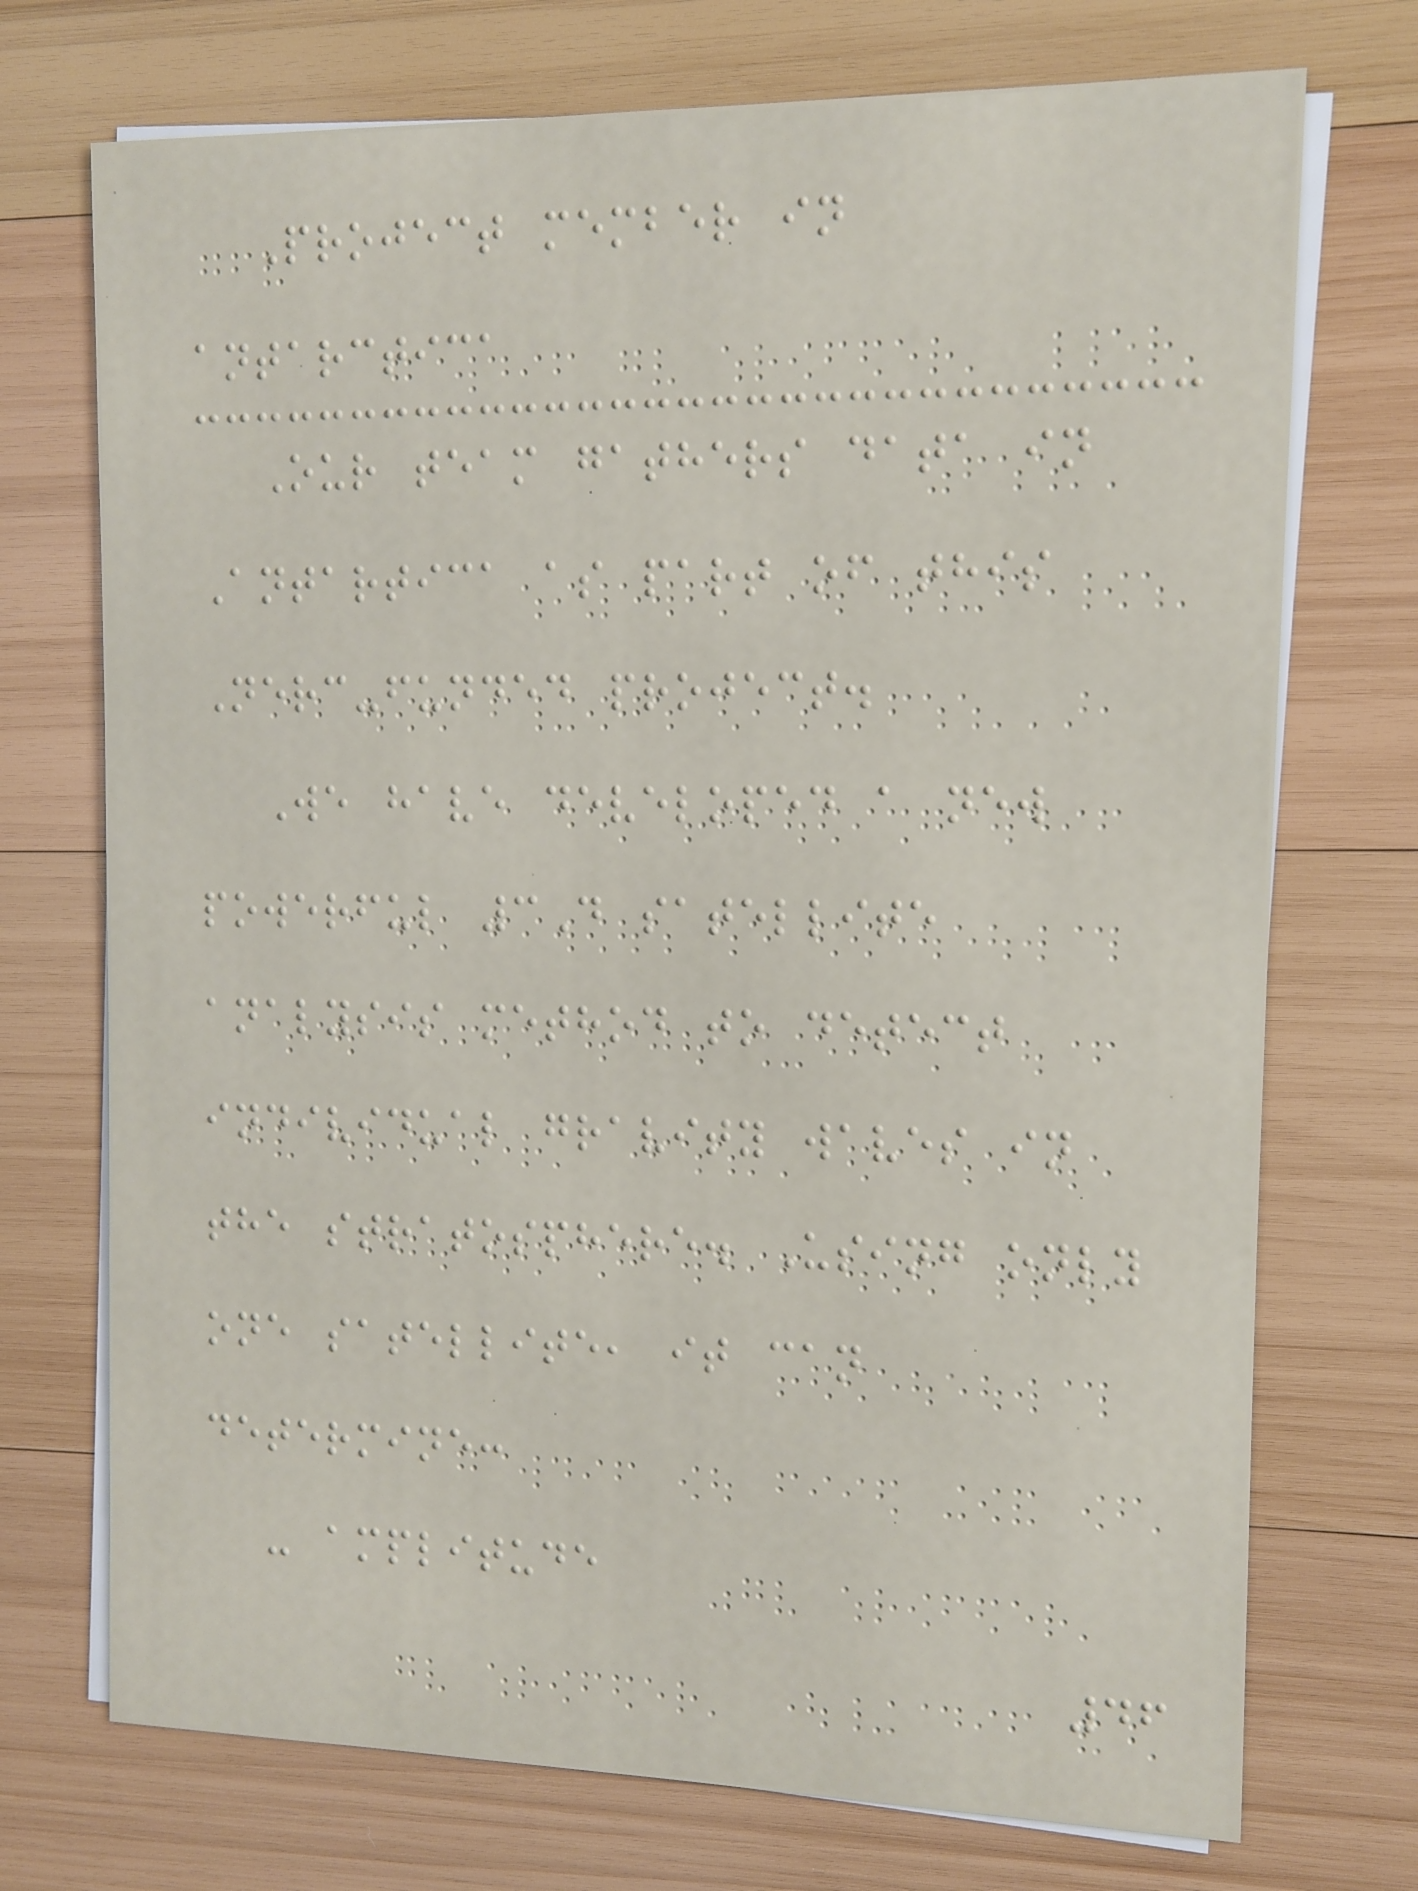Project member in
antarctica
Our team gathers data in
Antartica as part of this
Nerc-funded project.
We have developed a new
powerful 3D satellite
analysis method to detect
individual gravity waves in
the stratosphere. Using only
one satellite, it can
determine:
- amplitude
46
